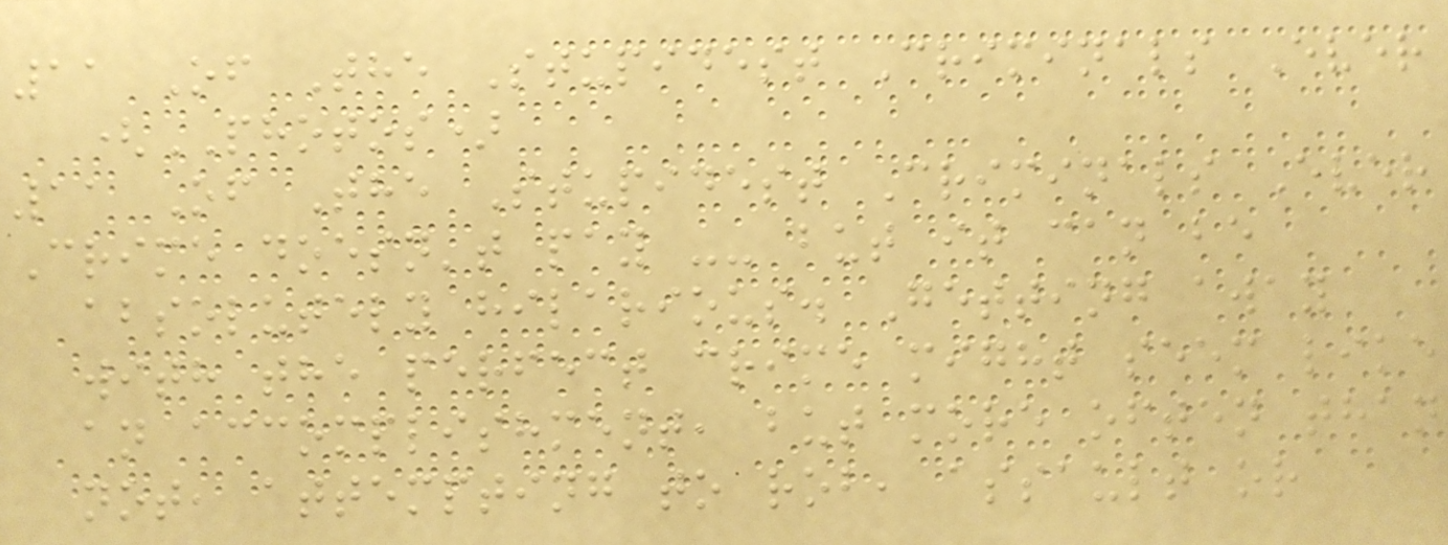11 Of The Stupidest Criminals Ever
(PHOTOS)
11 Of The Stupidest Criminals Ever
Crime doesn't pay -- but it can be
absolutely hilarious. Getting away
with the perfect crime might seem like
an accomplishment, but more often than
not, attempting to rob, assault or
